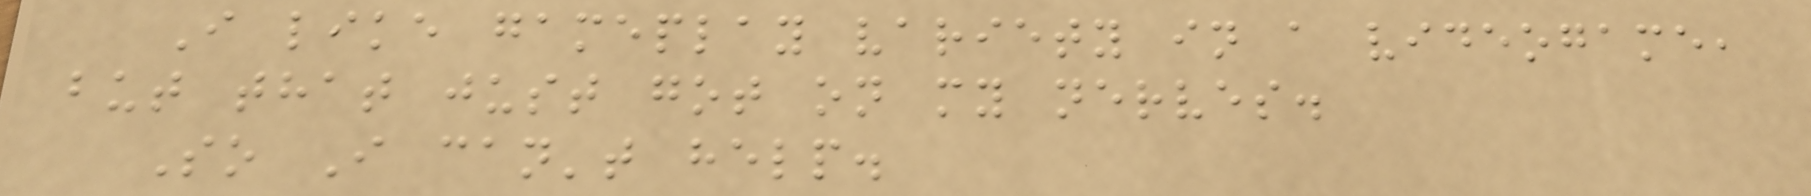I like gameplay variety in a videogame,
but that just got on my nerves.
So I can't help.
